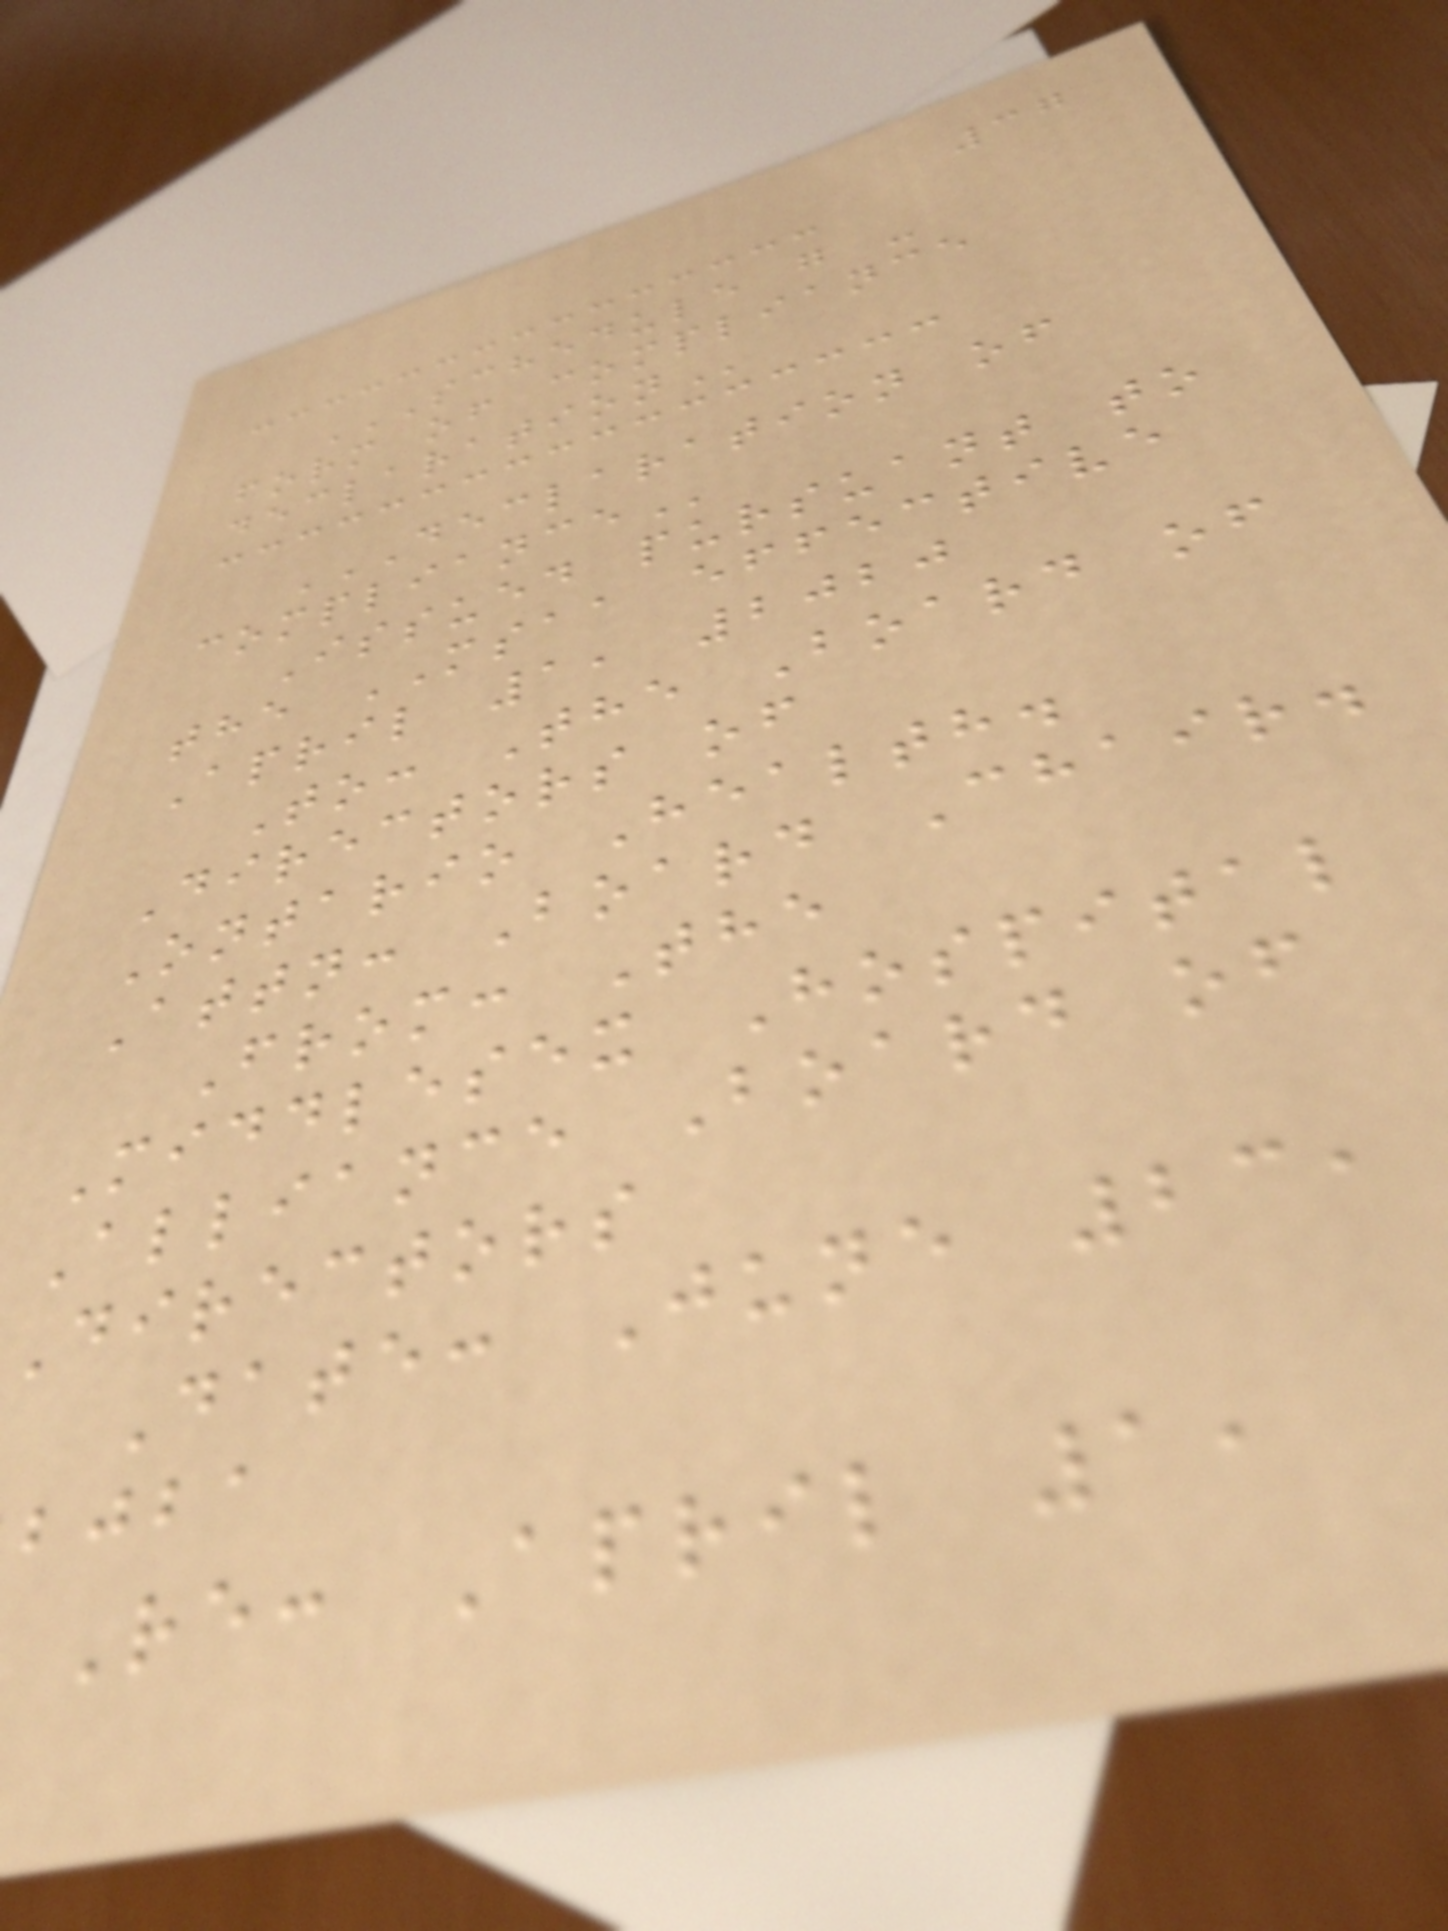37
SCHEDULE G -
form of compliance
DECLARATION OF
Issued pursuant to
the MSAA effective
April 1, 2020
To: The Board of
Directors of
Ontario Health.
Attn: Board Chair.
From: The
Middlesex Hospital
Alliance Board of
Directors
Date: June 23,
bjba
Re: April 1,
